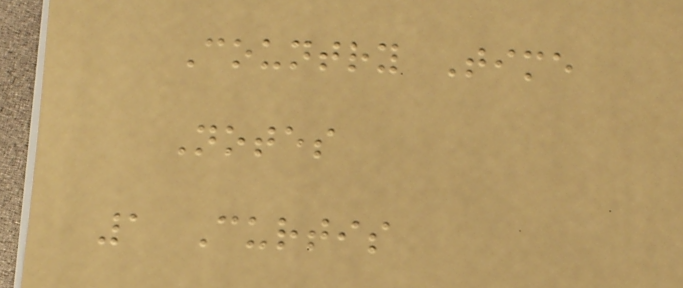Country Time
Notes
1 Curtis
